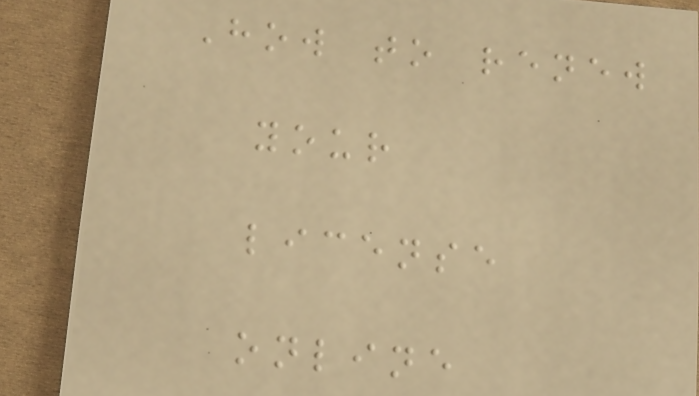How to renew
your
license
online
